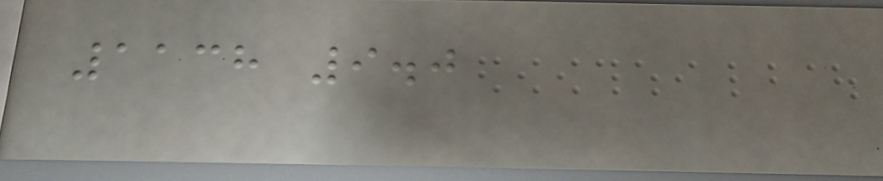1138 9.0
